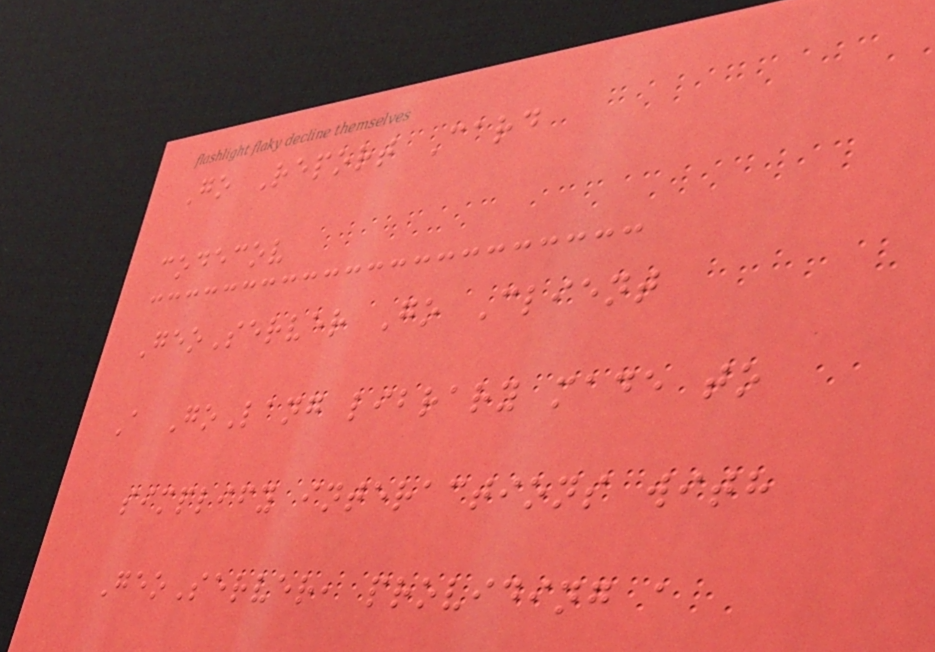Go Report Card
codecov
GeoServer Go Client
A GoLang library made to
simplify interactions with
GeoServer, providing a
